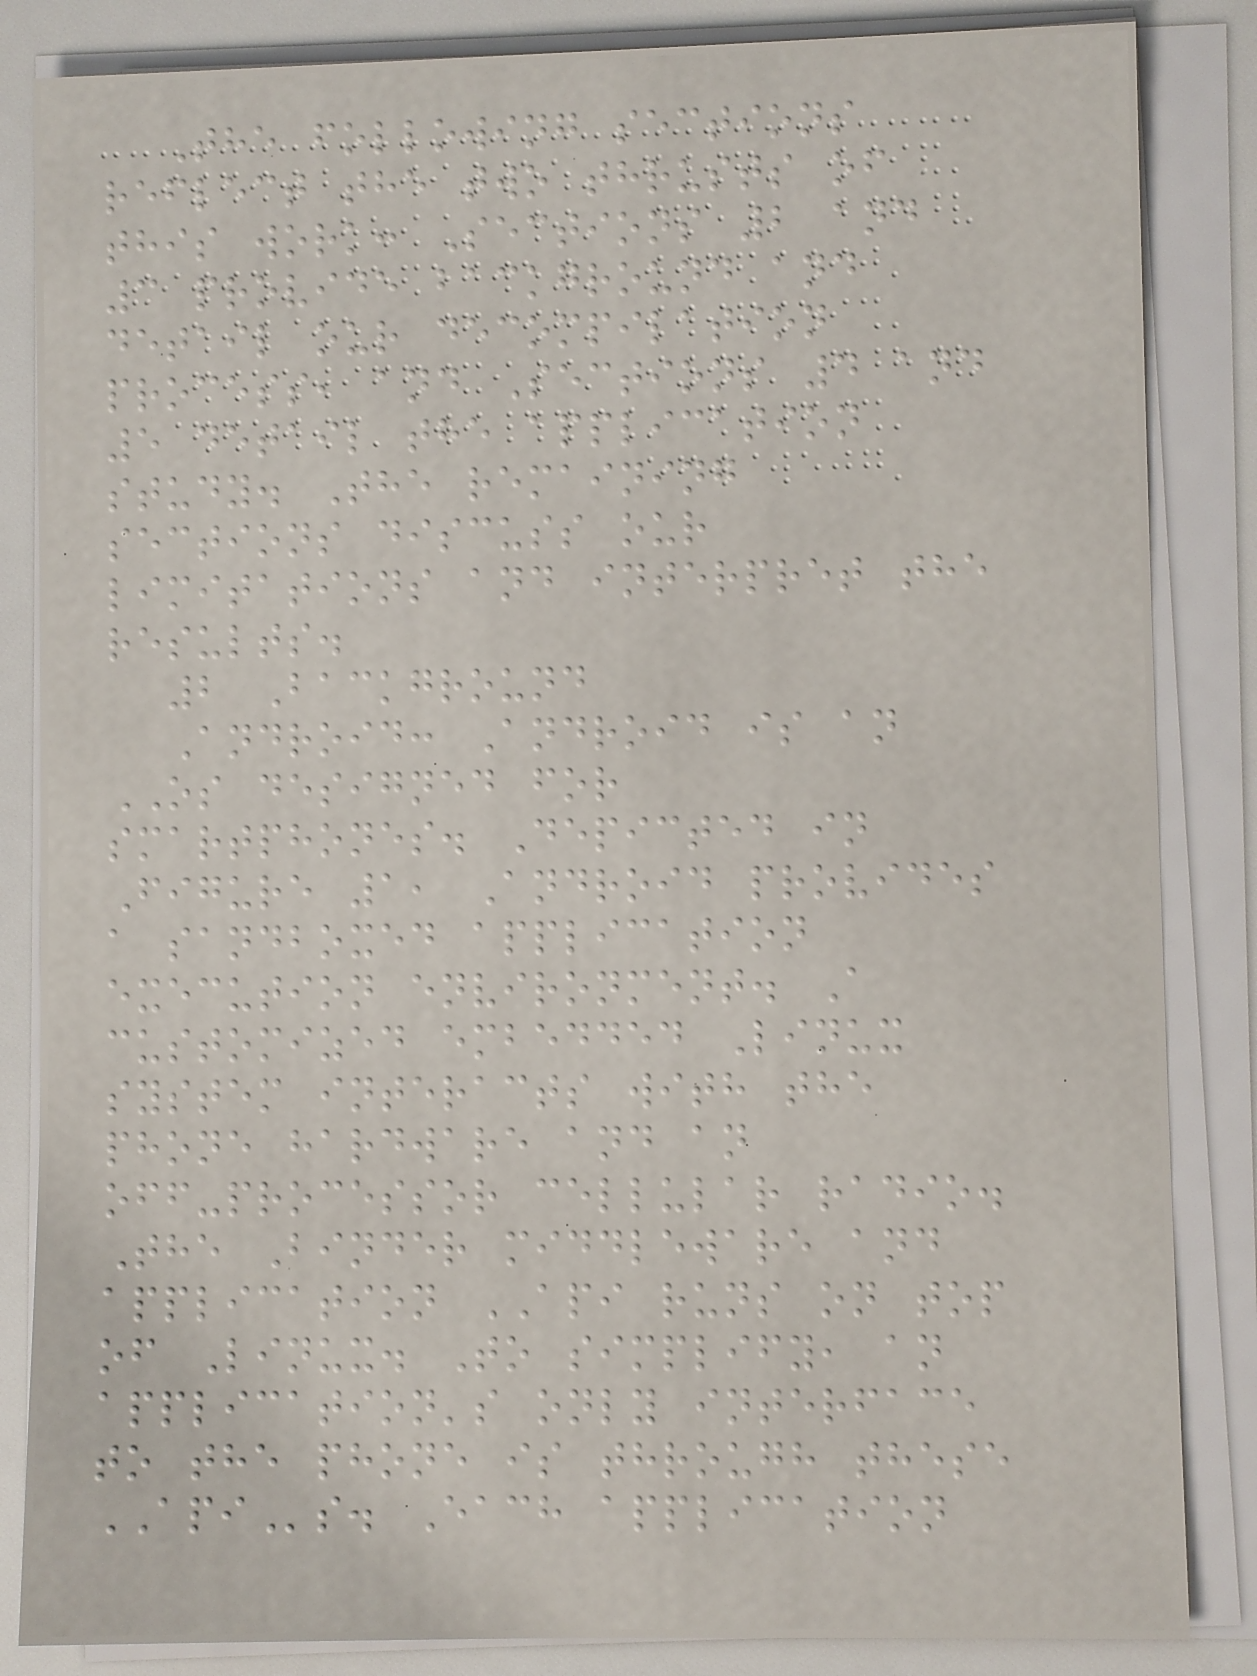The following sections
reflect the two thrusts of
this work: Sections 2 and
3 provide background and
detail our decompilation
process, and Sections 4 and
5 detail the application
study. The remaining
sections discuss our
limitations and interpret the
results.
2 Background
Android: Android is an
OS designed for
smartphones. Depicted in
Figure 1, Android provides
a sandboxed application
execution environment. A
customized embedded Linux
system interacts with the
phone hardware and an
off-processor cellular radio.
The Binder middleware and
application API runs on top
of Linux. To simplify, an
application's only interface
to the phone is through these
APIs. Each application
